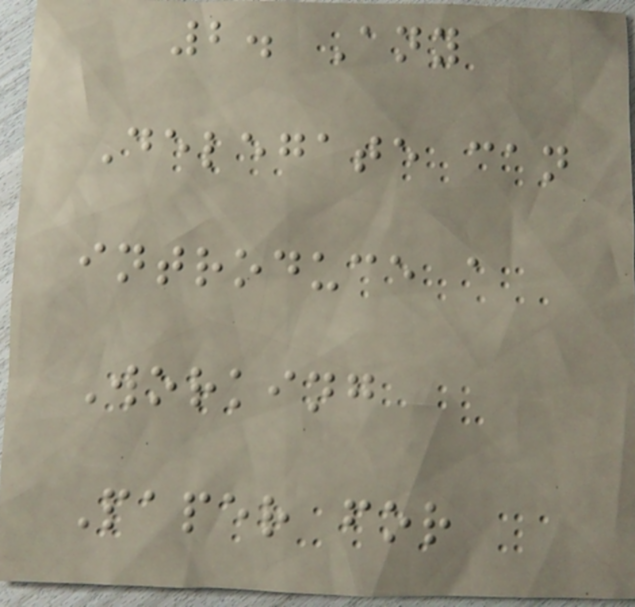2. Any
Delegate can
introduce a
Working
Paper for
